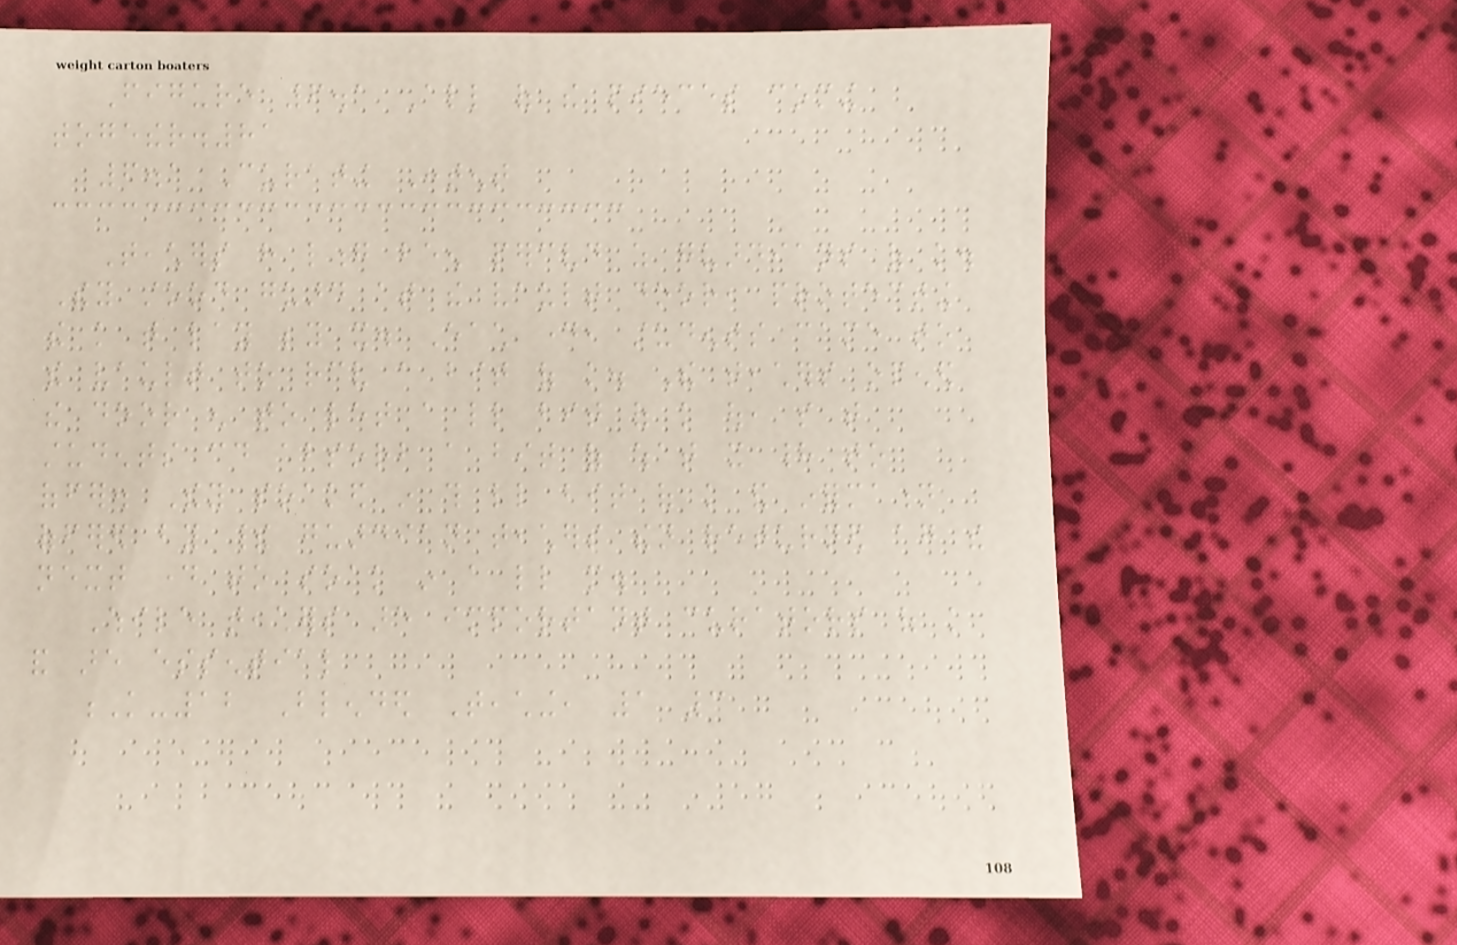Figure 6.1 All of the pieces coming
together.81
6.1 Curating Content
Teachers have long been perceived as guardians of knowledge.
They stood guard at the vault door, protecting
the knowledge that lay beyond it. Each day, students came to
the vault to receive a bit of knowledge. The teachers opened
the door enough to let a little bit of knowledge out, so that
students could absorb a bit of what it had to
offer. They soaked in this little bit of knowledge and information
offered by their guardian teachers then returned again the
next day to soak in a little more.
While teachers are important curators of knowledge
and are essential
K-12 Blended Teaching, 1 3
